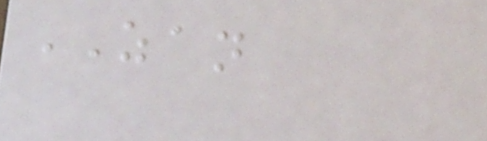ZAN
